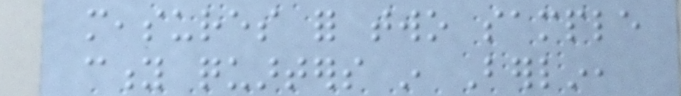measures for two sample
city quarters in Berlin,
